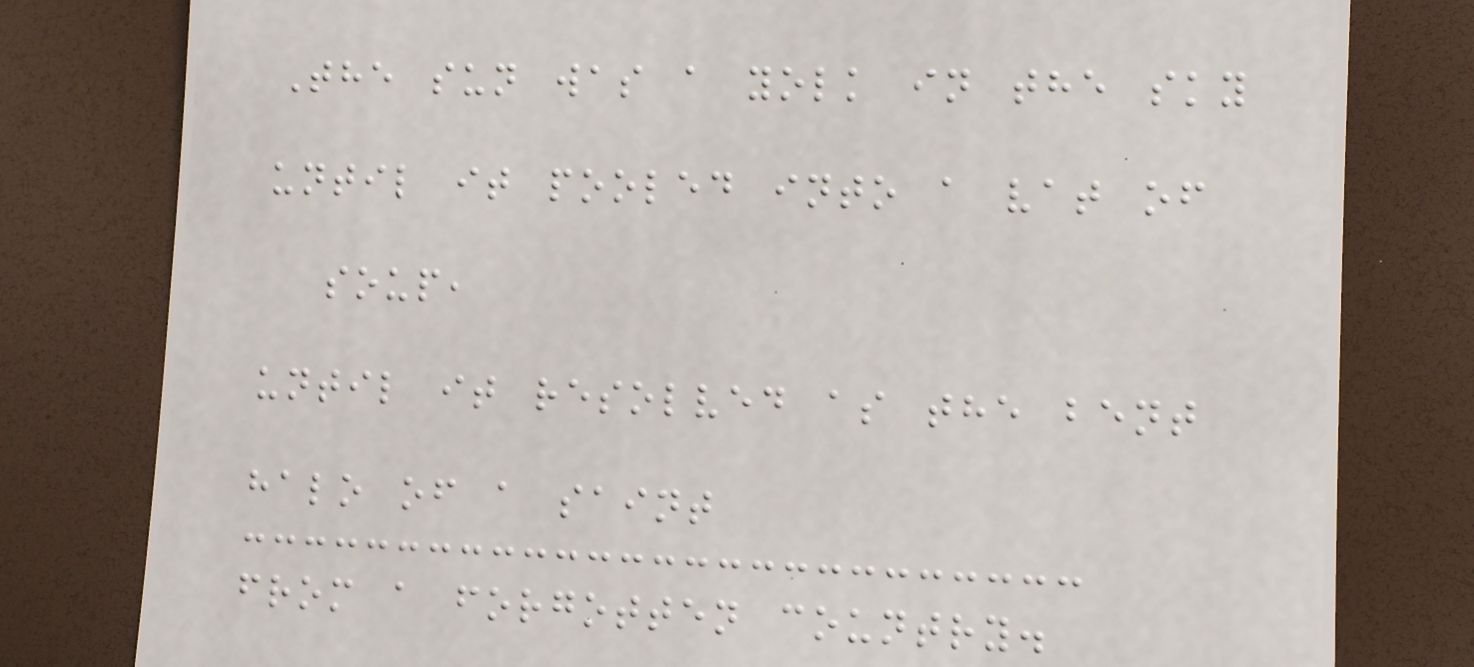The sun was a yolk in the sky
until it pooled into a vat of
soup,
until it resolved as the bent
halo of a saint
from a forgotten country.
